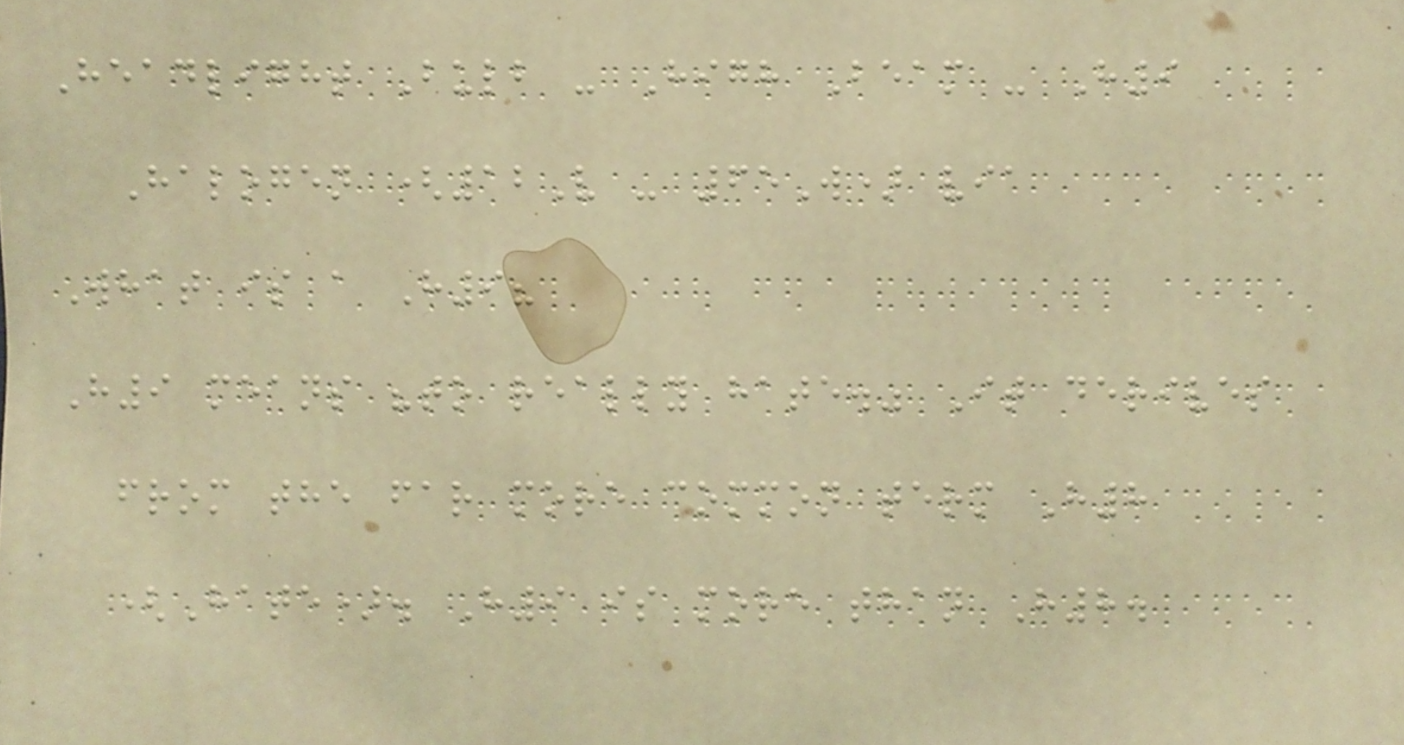Headlight Bulb - High Beam - H9
Halogen (12V - 65W) via
What is a H9?
H9 means "to really hate." It derives
from the far more common term H8
(Hate). H9 is more than H8.
